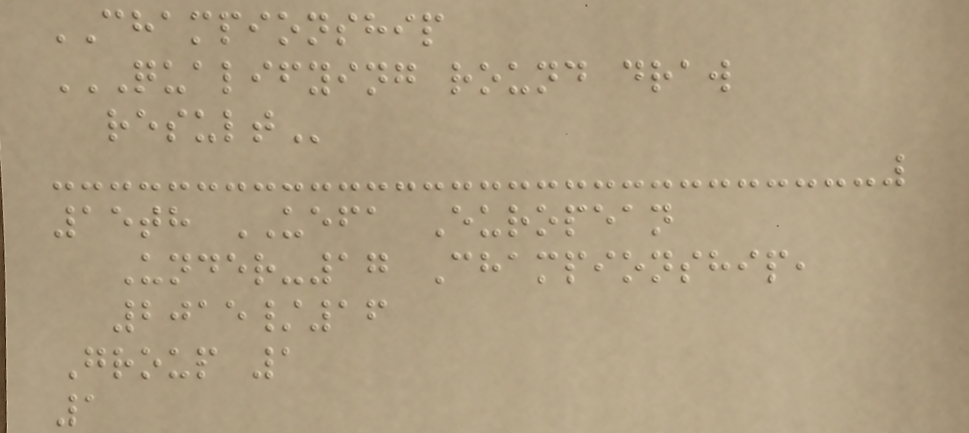CHAMPIONSHIP
QUALIFYING ROUND DRAW
RESULT
15th UEFA European
Under-17 Championship,
2015/16
Group 1
1
